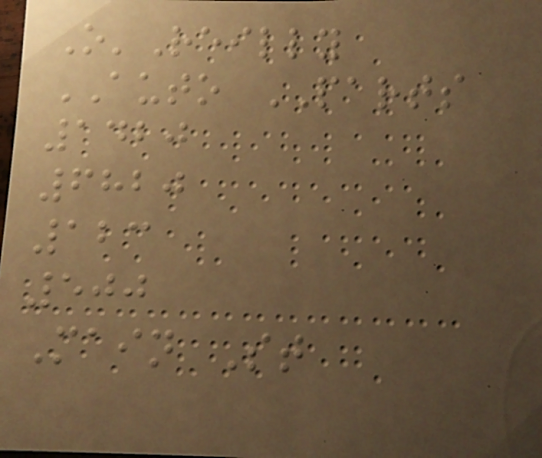O'Reilly
AUTO PARTS
1420
6820
123
500
Main St
